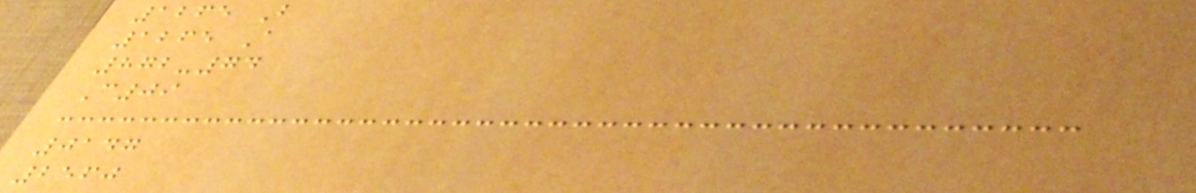1265 B
1265 A
872-74
C09
0147
2560
